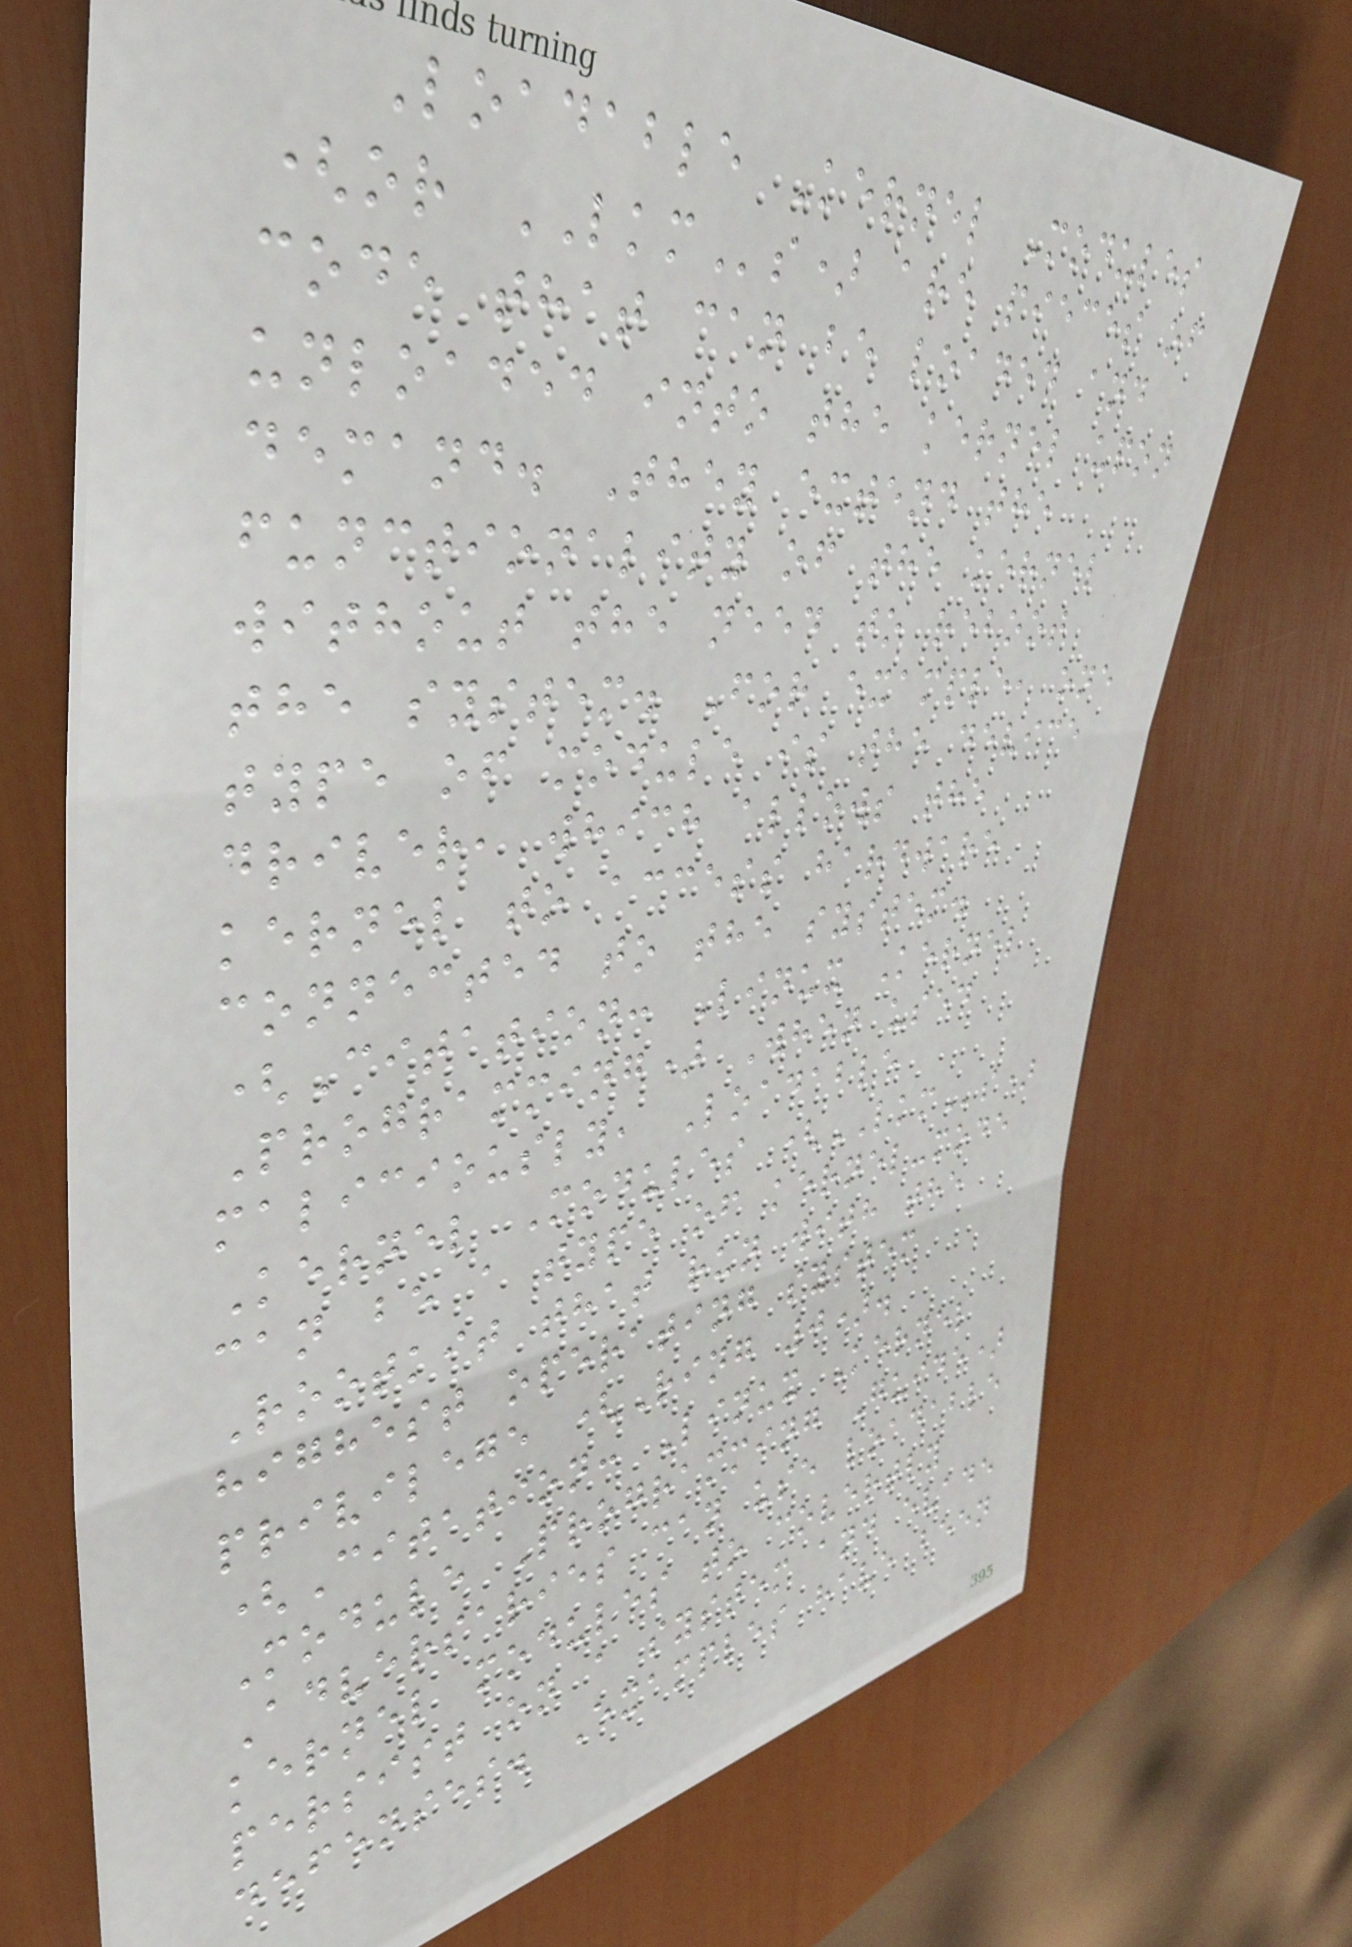Loadable Kernel Modules
(or LKMs) are pieces of
code that can be loaded and
unloaded into the kernel upon
demand. They extend the
functionality of the kernel
without the need to reboot
the system. For example, one
type of module is the device
driver, which allows the
kernel to access hardware
connected to the system.
(Citation: Linux Kernel
Programming) When used
maliciously, Loadable
Kernel Modules (LKMs)
can be a type of kernel-mode
Rootkit that run with the
highest operating system
privilege (Ring 0).
(Citation: Linux Kernel
Module Programming Guide)
Adversaries can use loadable
kernel modules to covertly
persist on a system and evade
defenses. Examples have been
